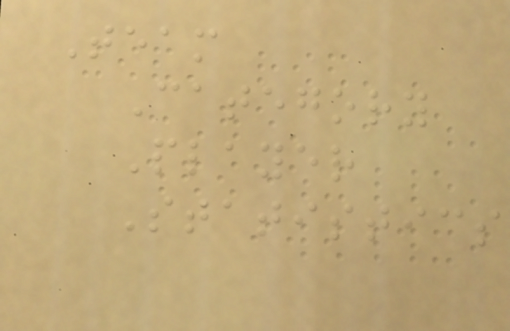Team
Category
Player
Statistics
